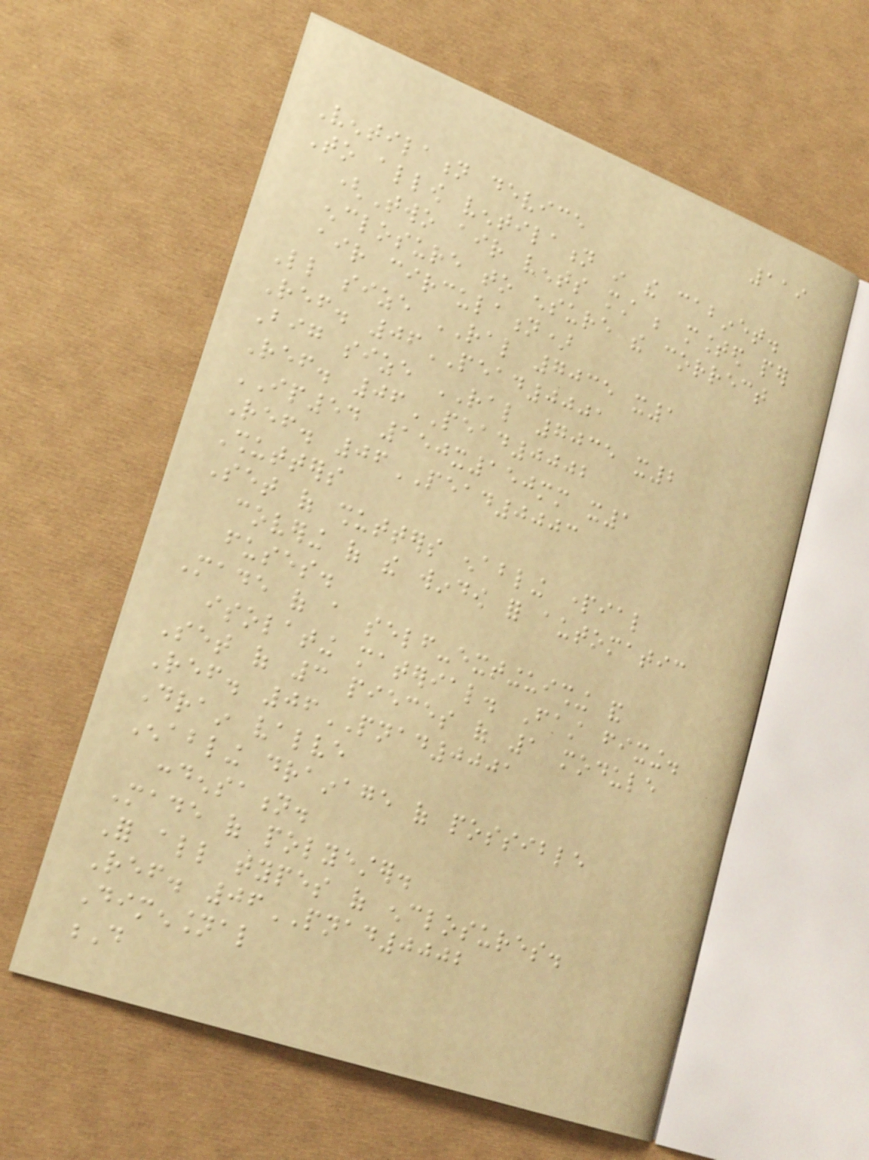119
Ventilation device
To allow ventilation in the cabinet.
(Two air vents must be mounted per
enclosure to ensure the correct
air circulation)
Little size RAL 7035 x1
Ref. 06PEAD0001
Big size RAL 7035 x2
Ref. 06PEAD0002
IP54 150x150mm x1
Ref. 06PEAD0003
Shutters
Set of shutters enabling partial
covering of the window for automatic
fuses.
Made of a self-extinguishing and
isolating material. Fast fixing.
Set of 3 pieces of 1 module
Ref. 06PNAD0001
Drain valve
Enabling drainage of possible
condensation.
Made of polyester.
For all types of enclosures.
Ref. 06PNAD0002
Dimensional
D
